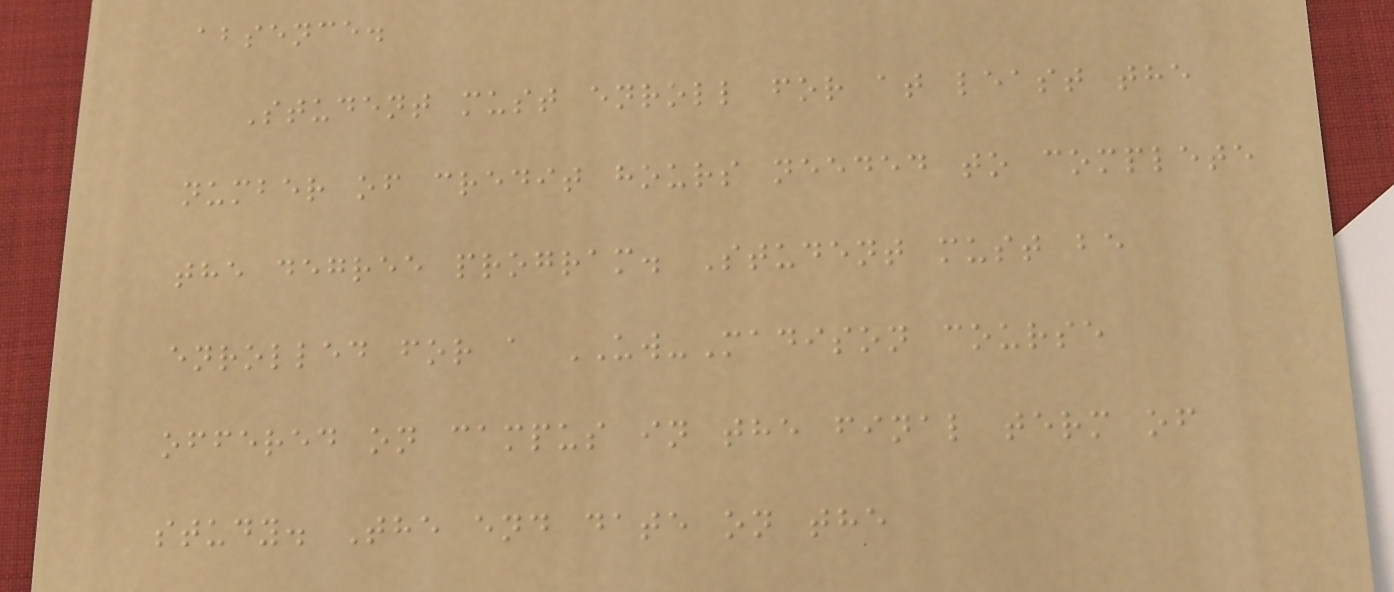absence.
Student must enroll for at least the
number of credit hours needed to complete
the degree program. Student must be
enrolled for a UW-Madison course
offered on campus in the final term of
study. The end date on the
